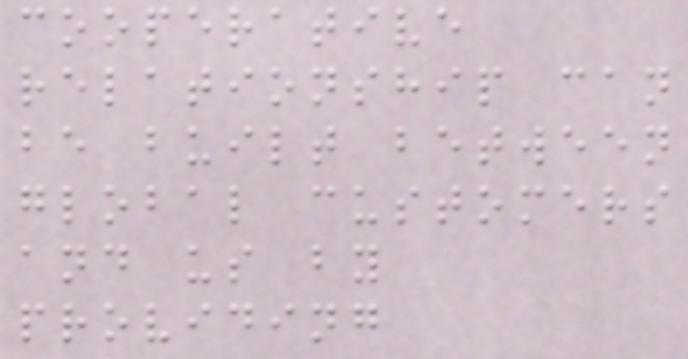cooperative
relationship can
be built between
global customers
and us by
providing
